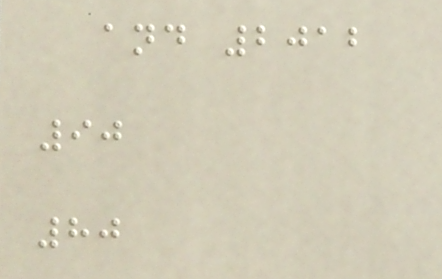and 2012
90
80
